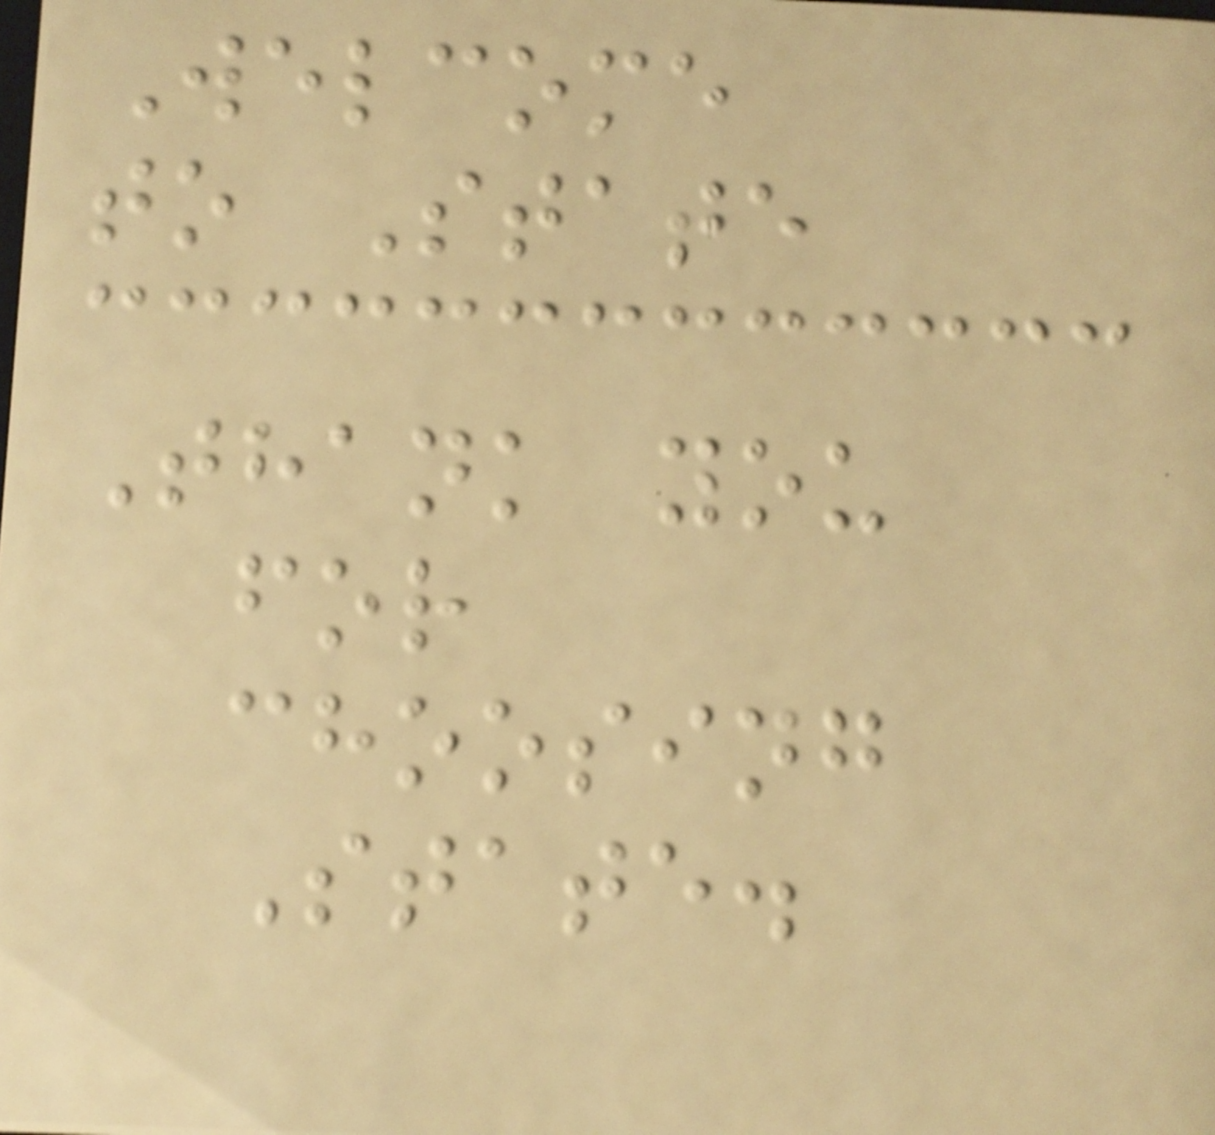Welcome
to State
Thank you
for
choosing
State.
